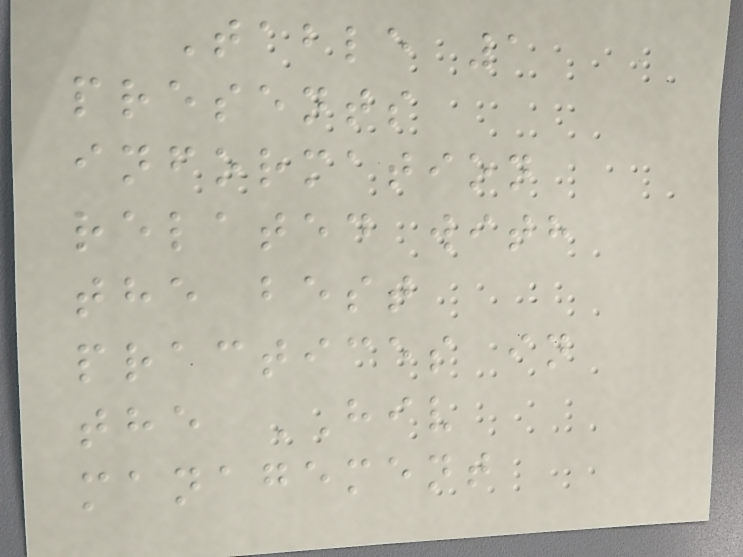Table 1
presents
information
related with
the best
practices in
the HIV
management
